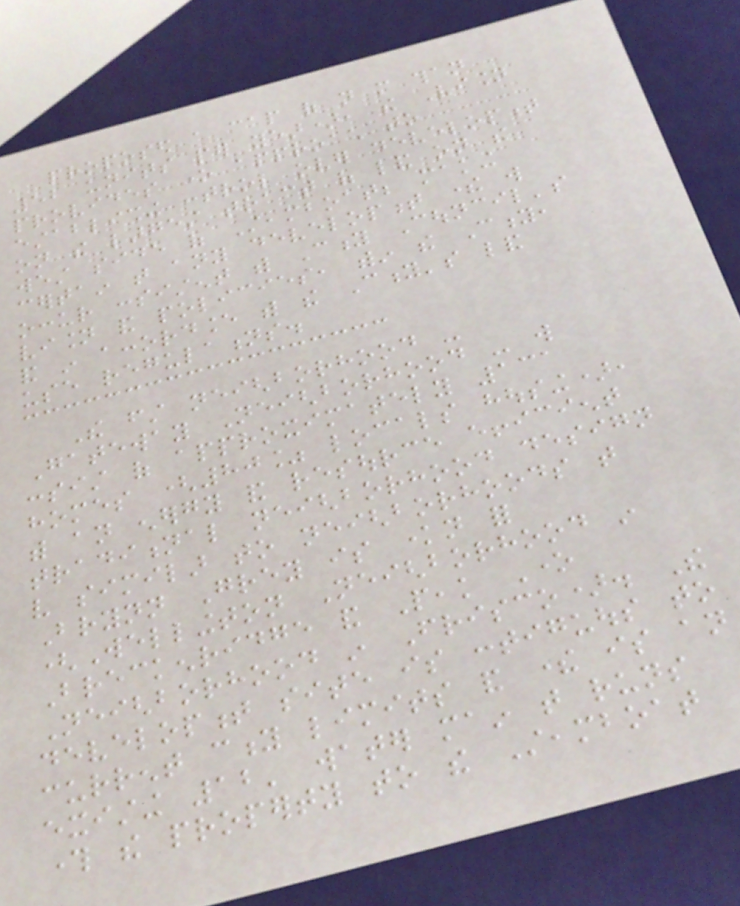proposed a cap of not more than
52 units per year), the Vision
provides one approach to
establishing control over development
on the largest tract of land on the
west side of Steamboat; making
certain that any development there will
occur consistent with City Council's
vision and policies, within the City,
and in accordance with the City's land
use regulations.
The first neighborhood -
Gateway Neighborhood - will
consist of approximately 131
homes (80% locals housing),
with an energy and resource efficient
traditional neighborhood design
very similar to neighborhoods that
Brynn Grey is known for
(Wellington Neighborhood in
Breckenridge and Peak One
Neighborhood in Frisco). The
development site is contiguous to
current city limits and there is an
existing 12' water main that runs
through the property to the Steamboat
